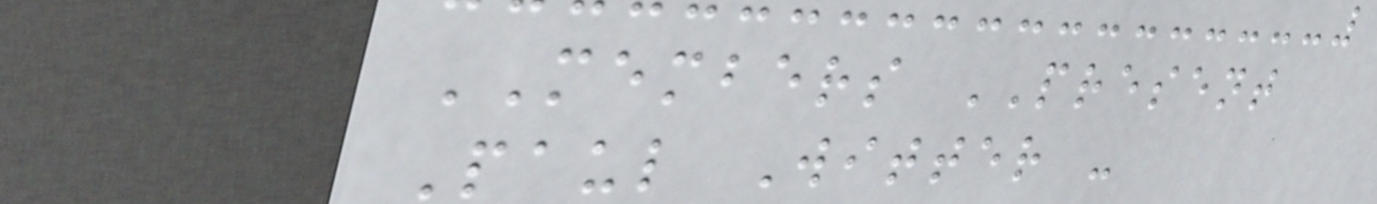MEMBERS PRESENT
Paul Witter -
